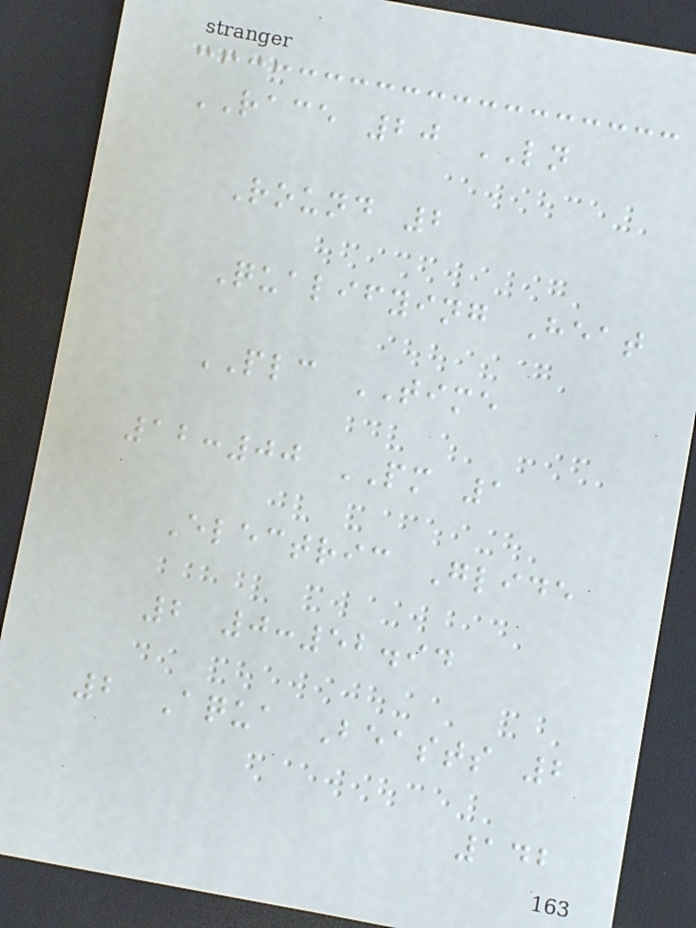RACE 20 LN
Round 2
Qualifying Heat
PLC TIME
12:00 PM 1
Electric Glide
2 0:52.94
2 Aqua Beasts 2
142
